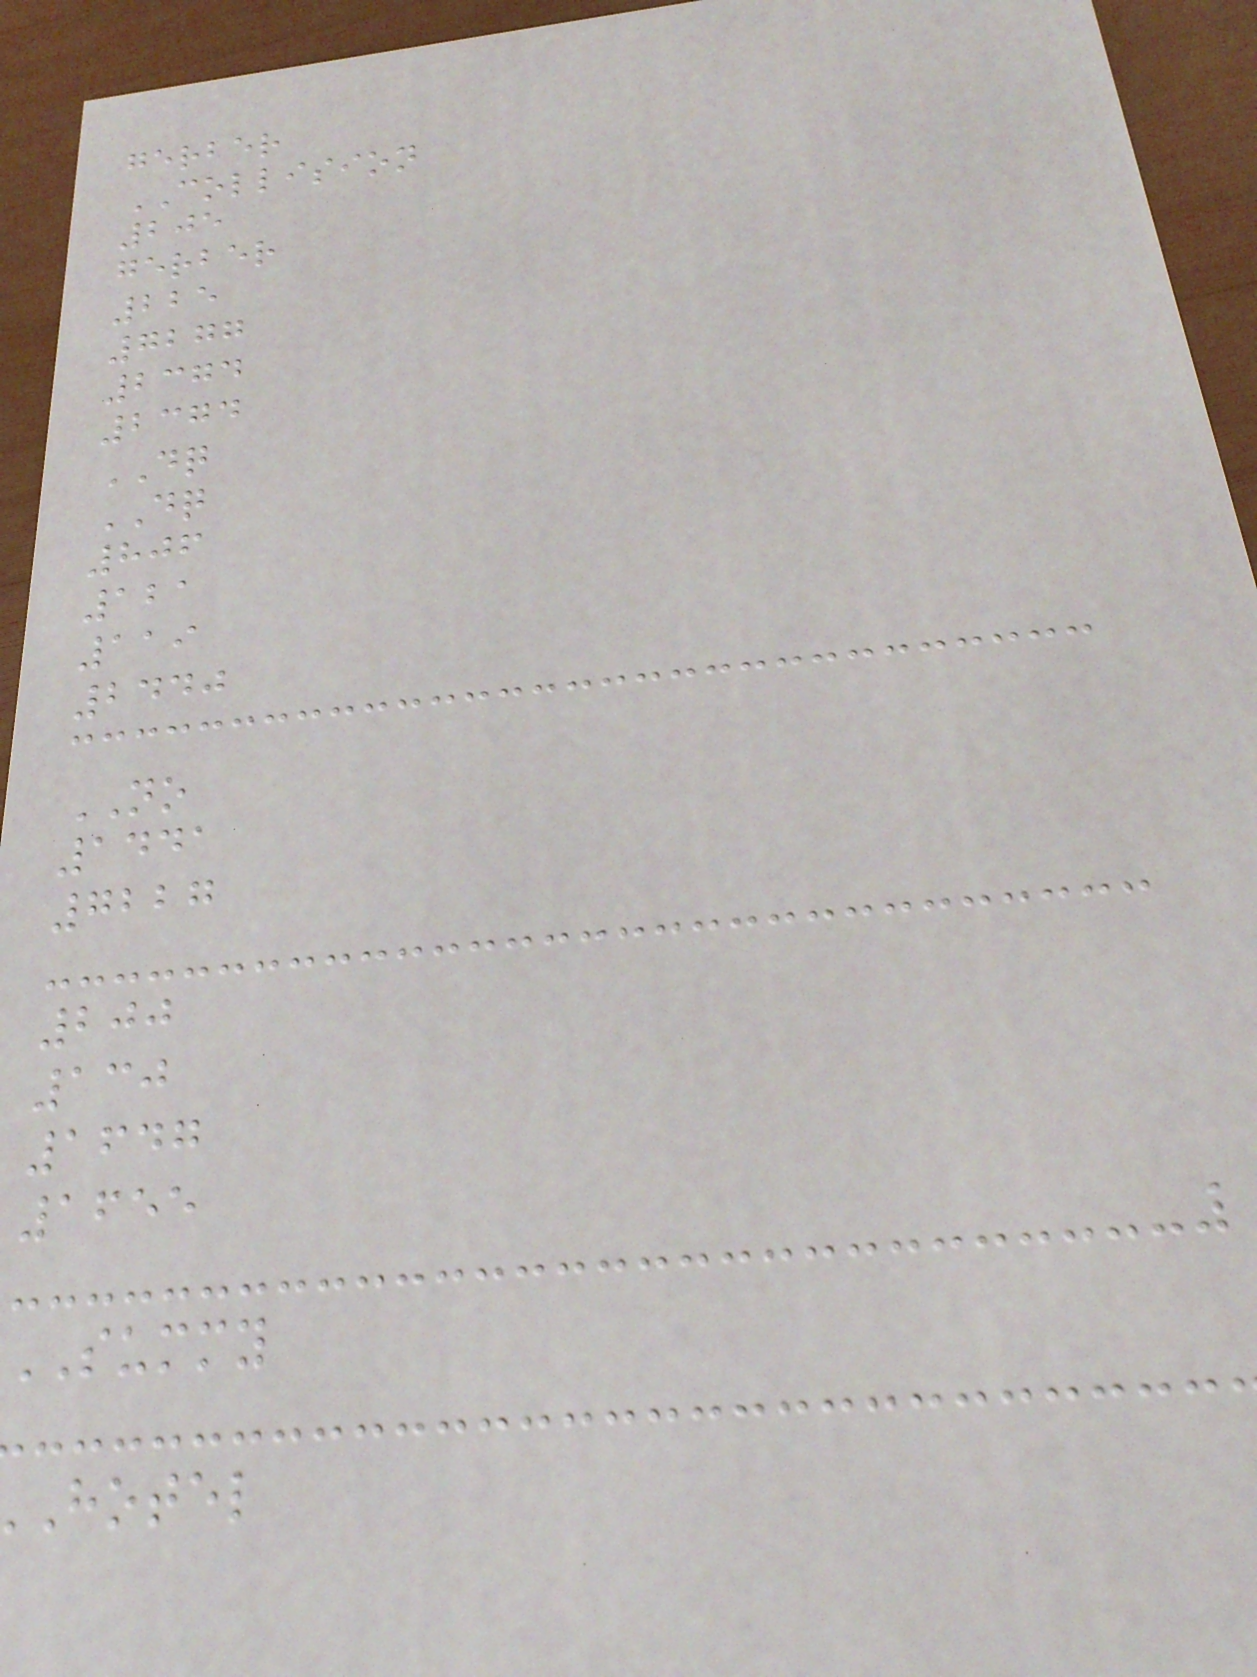gerber
COLLISION
205
gerber
225
7277
2374
2374
DQ
DQ
806
121
119
2440
NO
1441
7227
200
130
1647
1655
SUMMY
hotel
